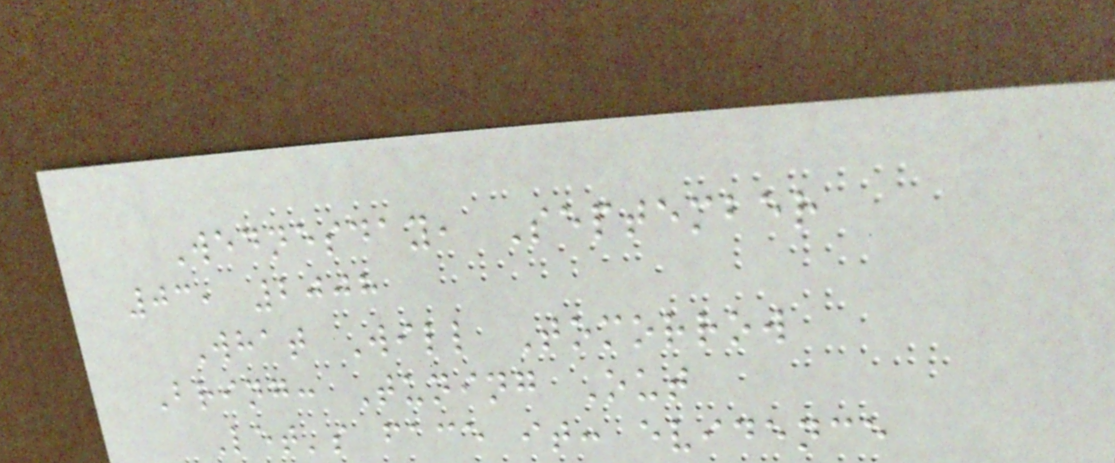Wednesday, September
03, 2008
What Will Tomorrow
Bring: Tuning Out
Let's face it: evidence
